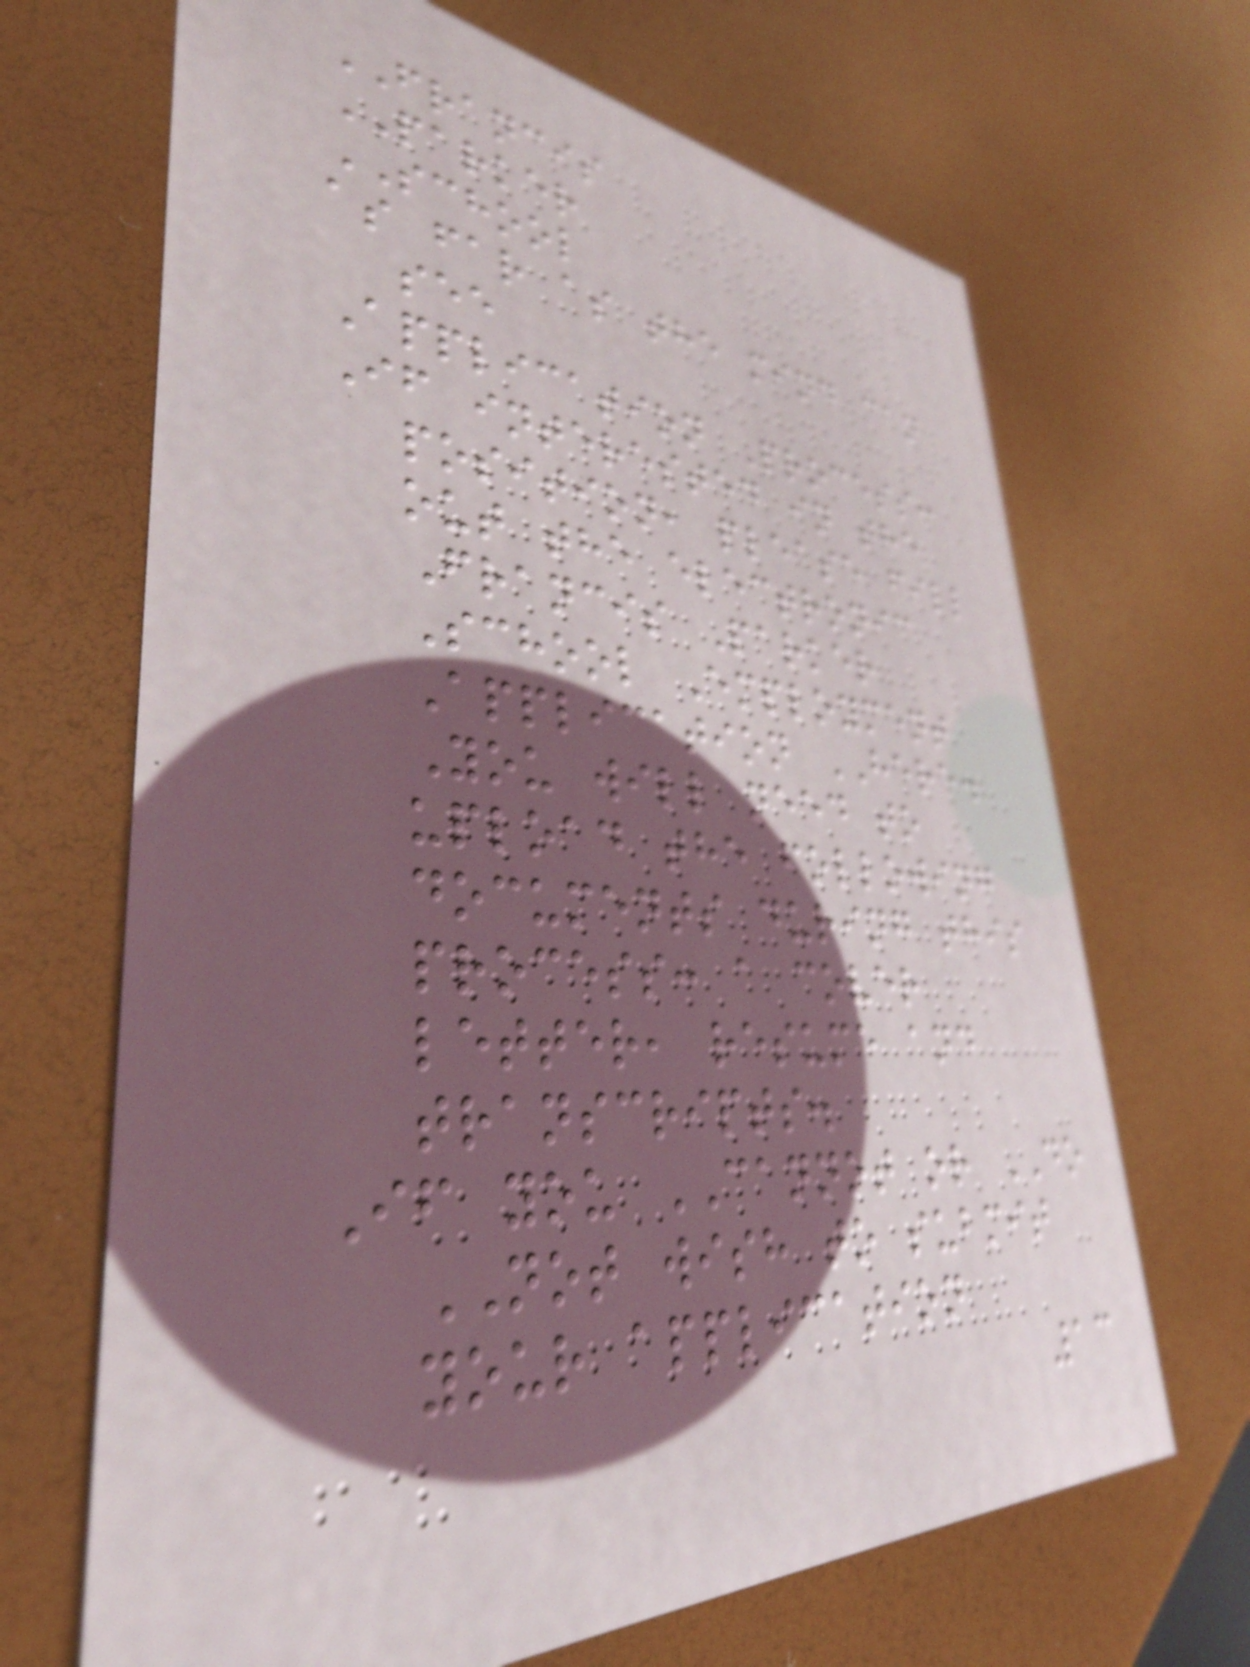FRANCIS
PARKER
SCHOOL
as far as the mind can
see
Application Process:
If interested in the
position, please fill
out the electronic
Francis Parker
School Employment
Application HERE.
You will need to
upload the following
documents during this
process: a cover
letter, resume and
transcripts.
If you CANNOT or DO
NOT wish to submit
your application
13
